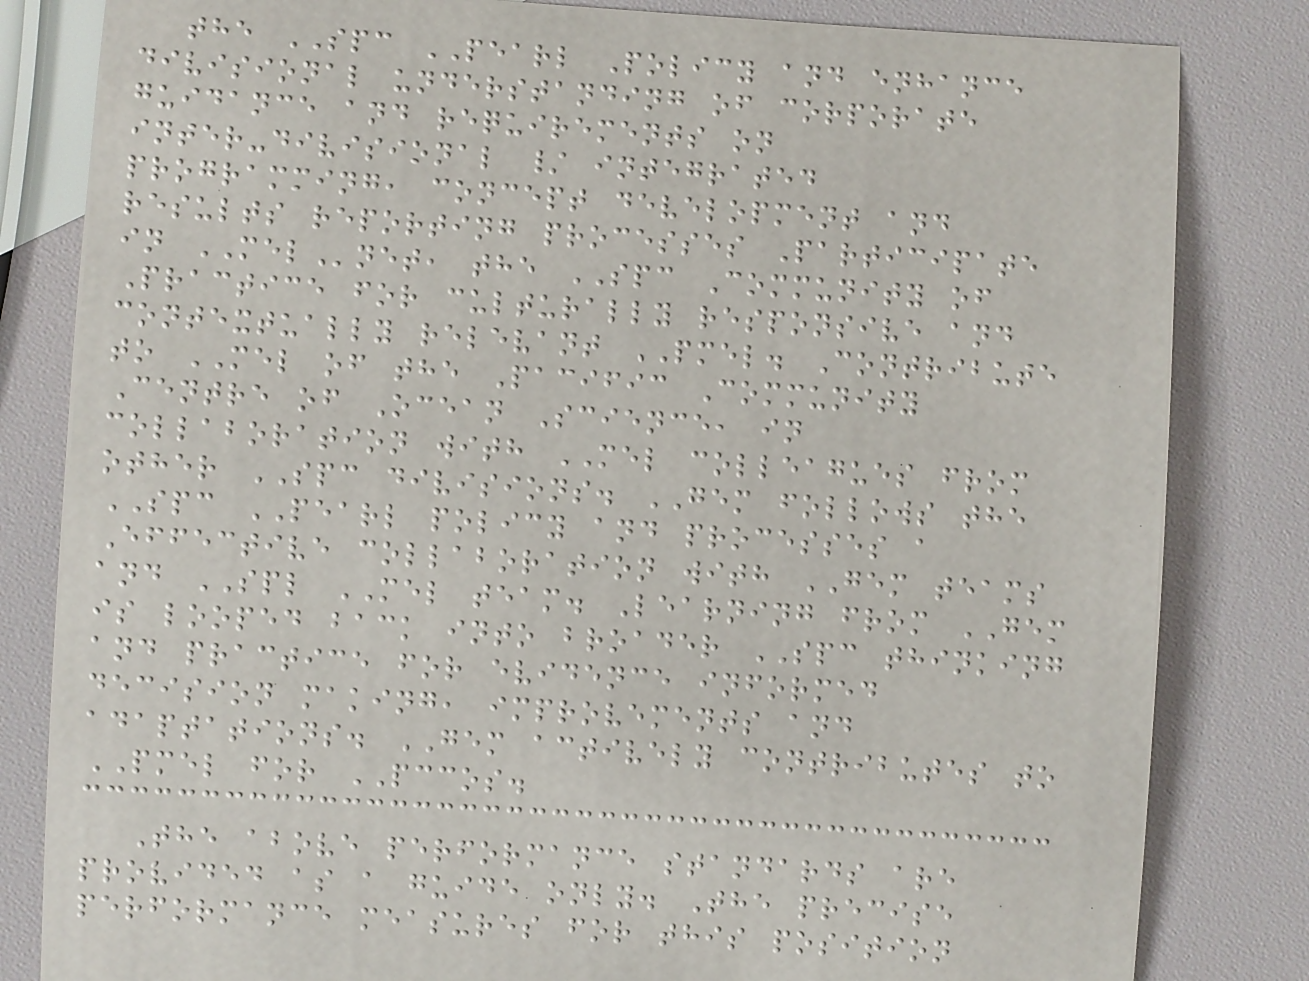the SPC PEARL Policy and enhance
divisional understanding of corporate
guidance and requirements on
inter-divisional / integrated
programming, concept development and
results reporting processes Participate
in MELnet, the SPC Community of
Practice for culturally responsive and
contextually relevant PMEL. Contribute
to MEL of the Pacific Community
Centre of Ocean Science, in
collaboration with MEL colleagues from
other SPC divisions. GEM follows the
SPC PEARL policy and processes a
Effective collaboration with GEM teams
and SPL MEL team. Learning from GEM
is looped back into broader SPC thinking
and practice for evidence informed
decision making, improvements and
adaptations. GEM actively contributes to
PMEL for PCCOS.
The above performance standards are
provided as a guide only. The precise
performance measures for this position
